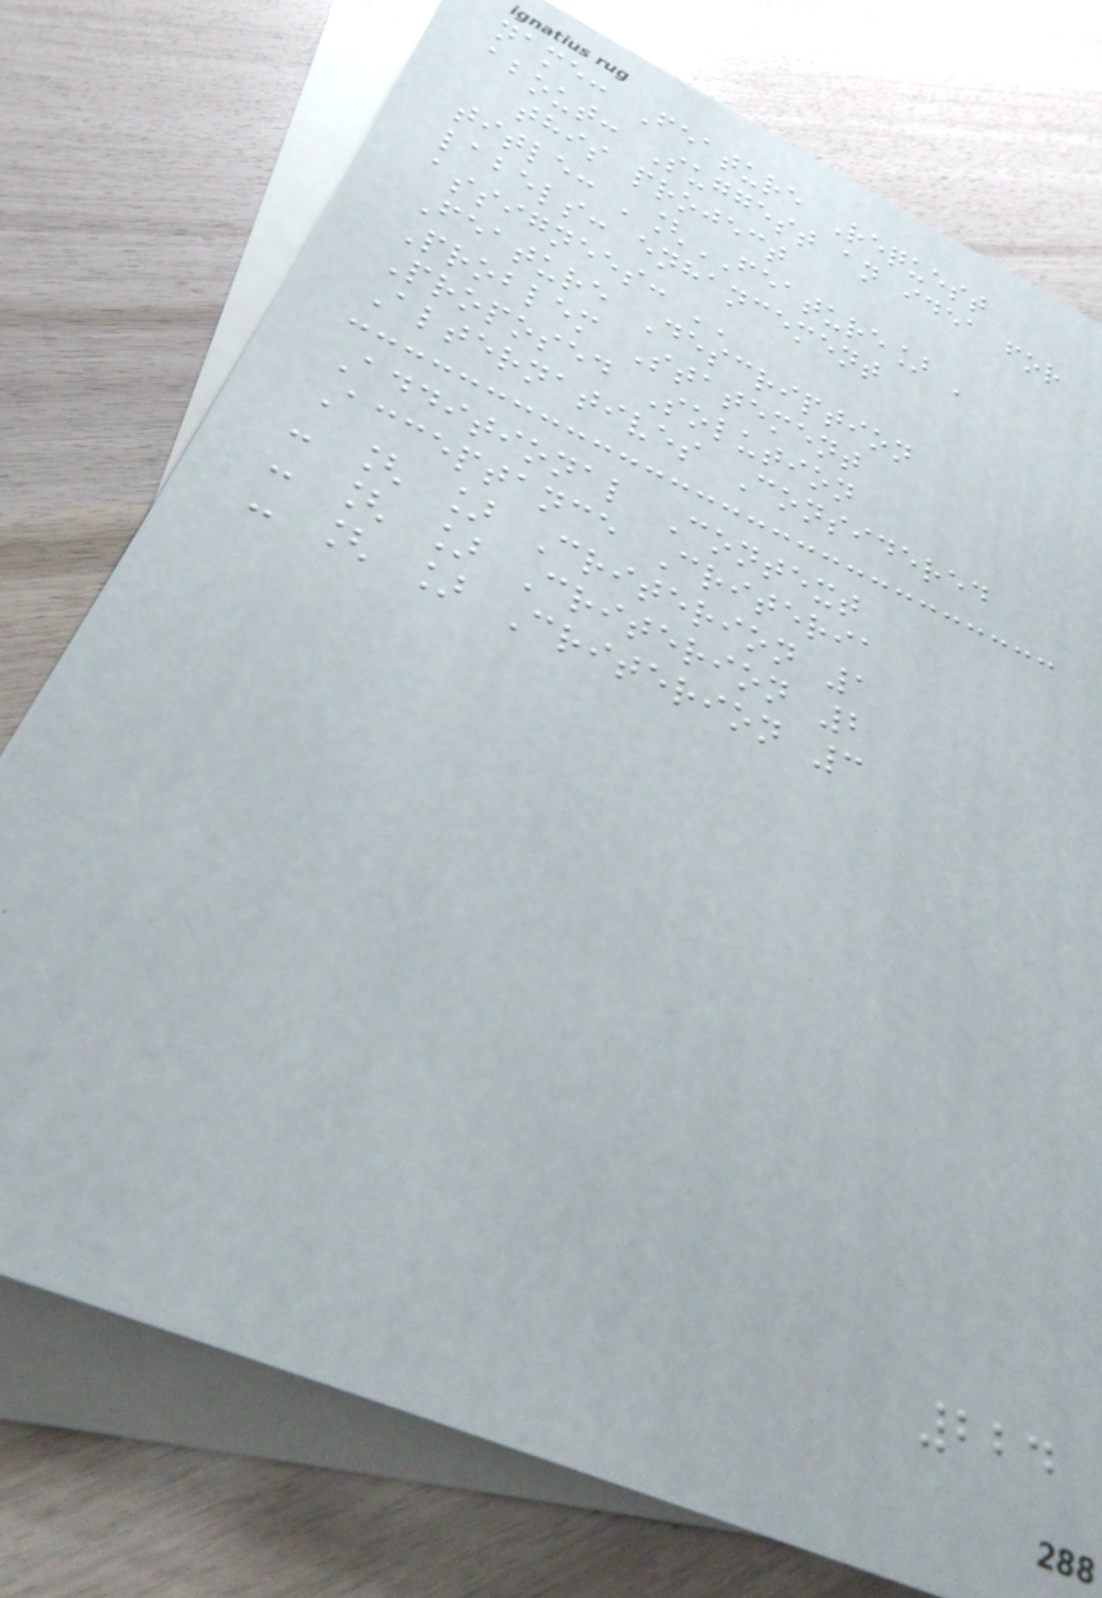name: Feature Request
about: Suggest an idea for
this project
title: '[FEATURE] '
labels: enhancement
assignees: ''
Feature Description
Problem Statement
Proposed Solution
Alternatives Considered
Additional Context
Acceptance Criteria
- [ ] Criterion 1
- [ ] Criterion 2
- [ ] Criterion 3
224
